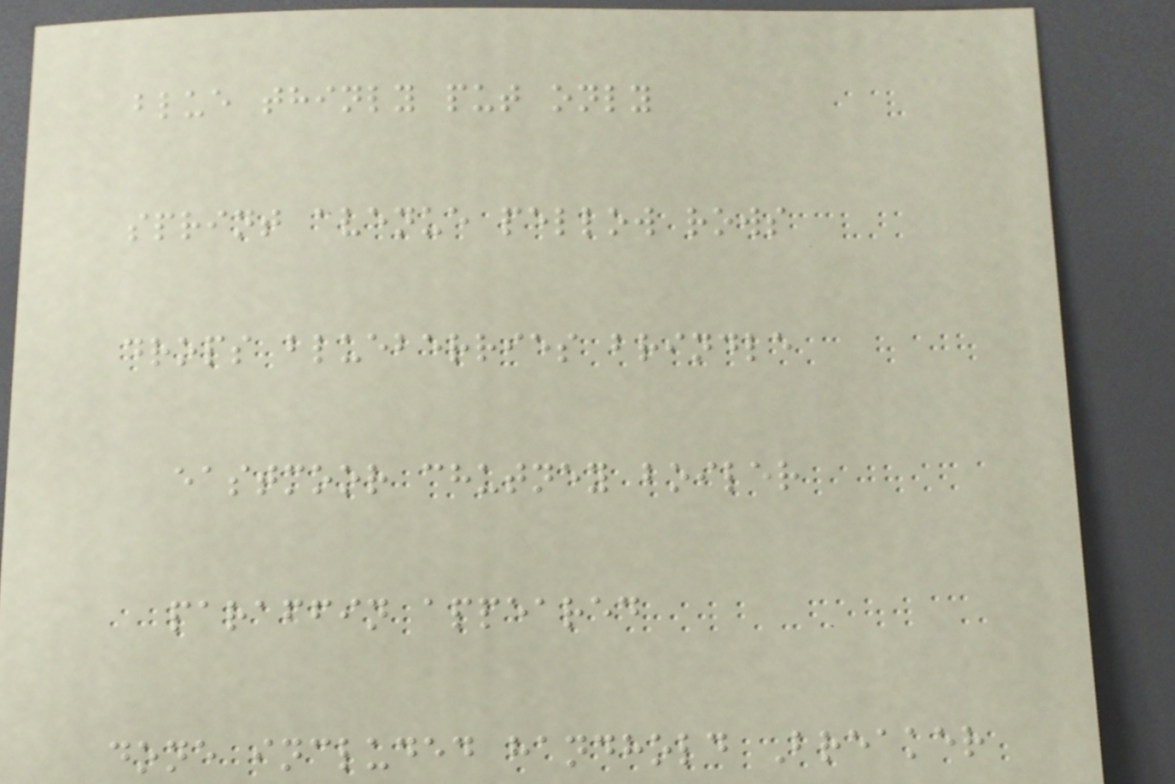blue thinly put only
sprint avenue pellow rows
drops blueberries brindle
eastmoor chutney boiler
paraffin appeared
done included handhold Breaker
